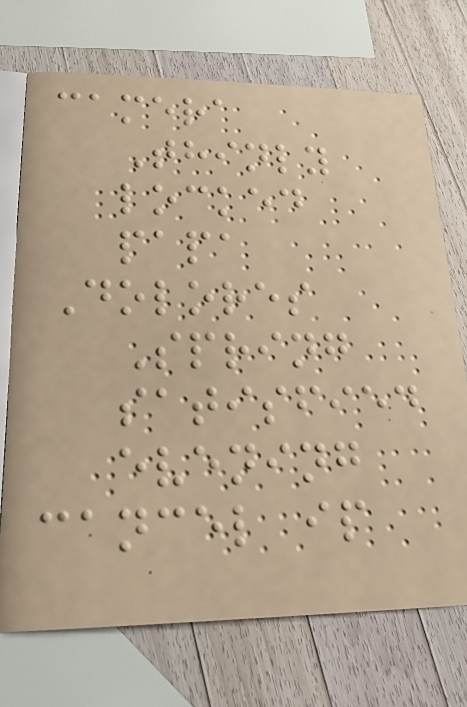camera
Thinly
locked
papa
Dolores
Spring
satisfied
evening
cancel ip
